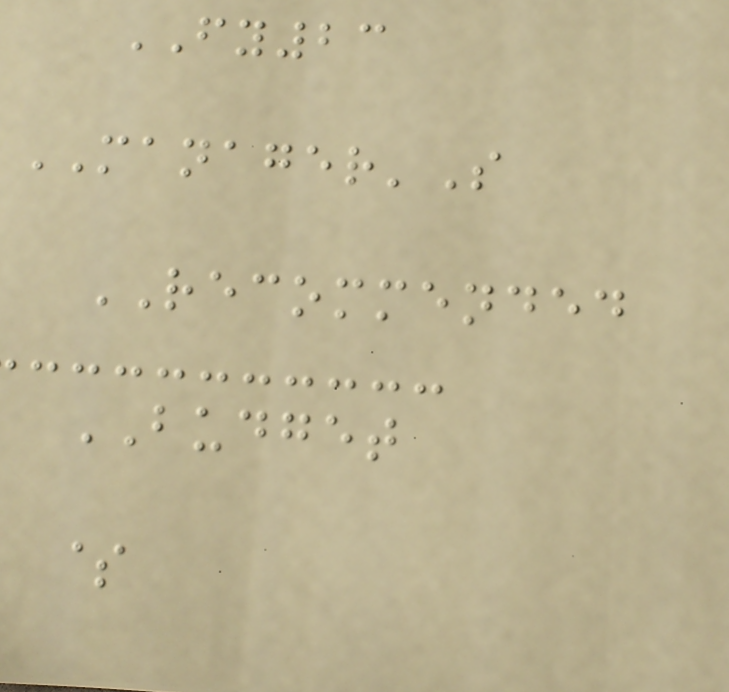FY23
MANAGER'S
RECOMMENDED
BUDGET
$
